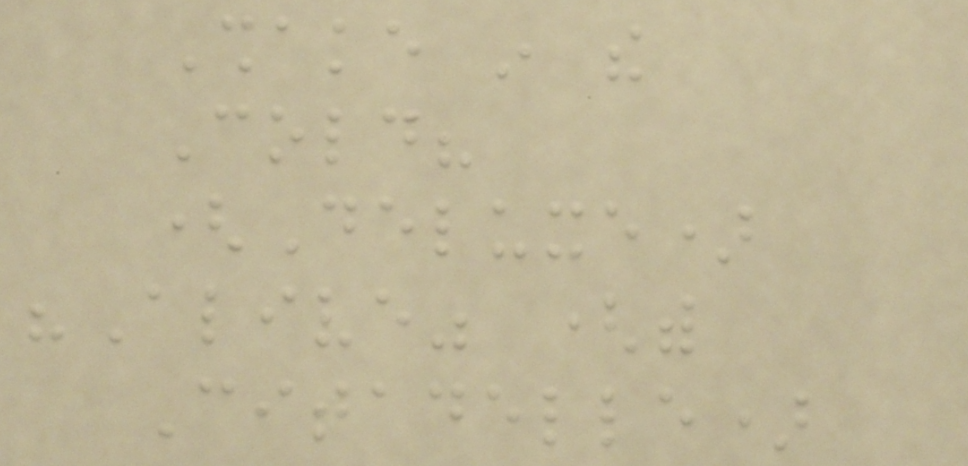Shake in the
Cold?
(Deluxe)
"Alive" (with
Citadelle)
